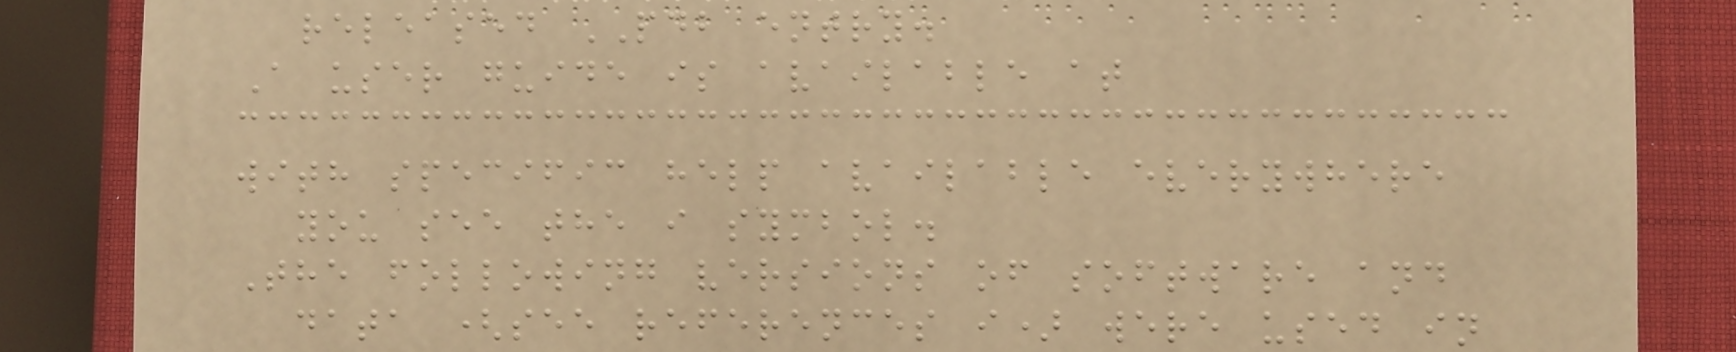released PDB entry.
A user guide is available at
with specific help available everywhere
you see the i symbol.
The following versions of software and
data (see references i) were used in
